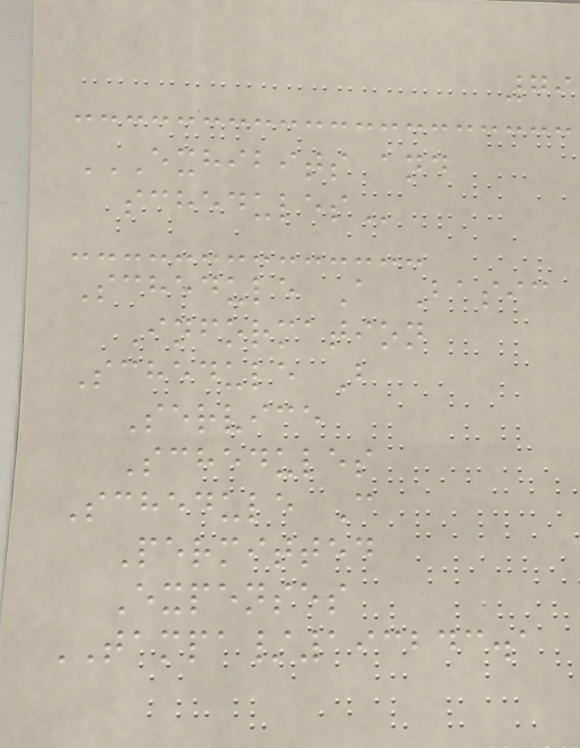79
EXHIBITS AND
SCHEDULES
Schedule A Basic
Information
Schedule B
Service
Schedules
Schedule C
Permitted
Expenses
TAMPA/193243.1
